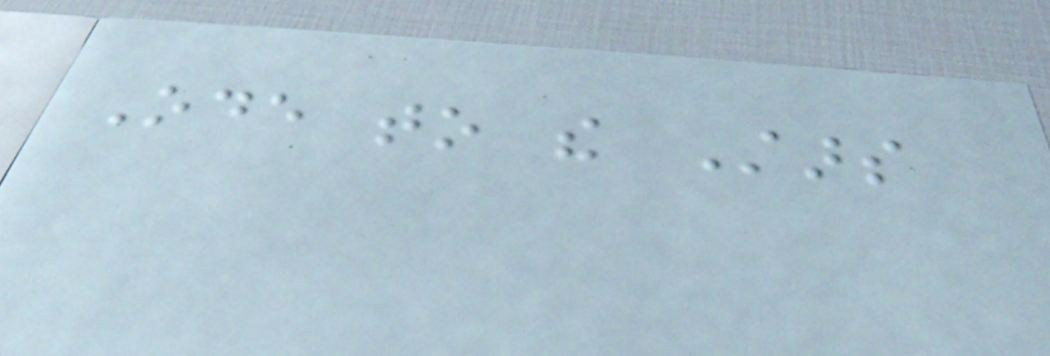Ode to the Stars
